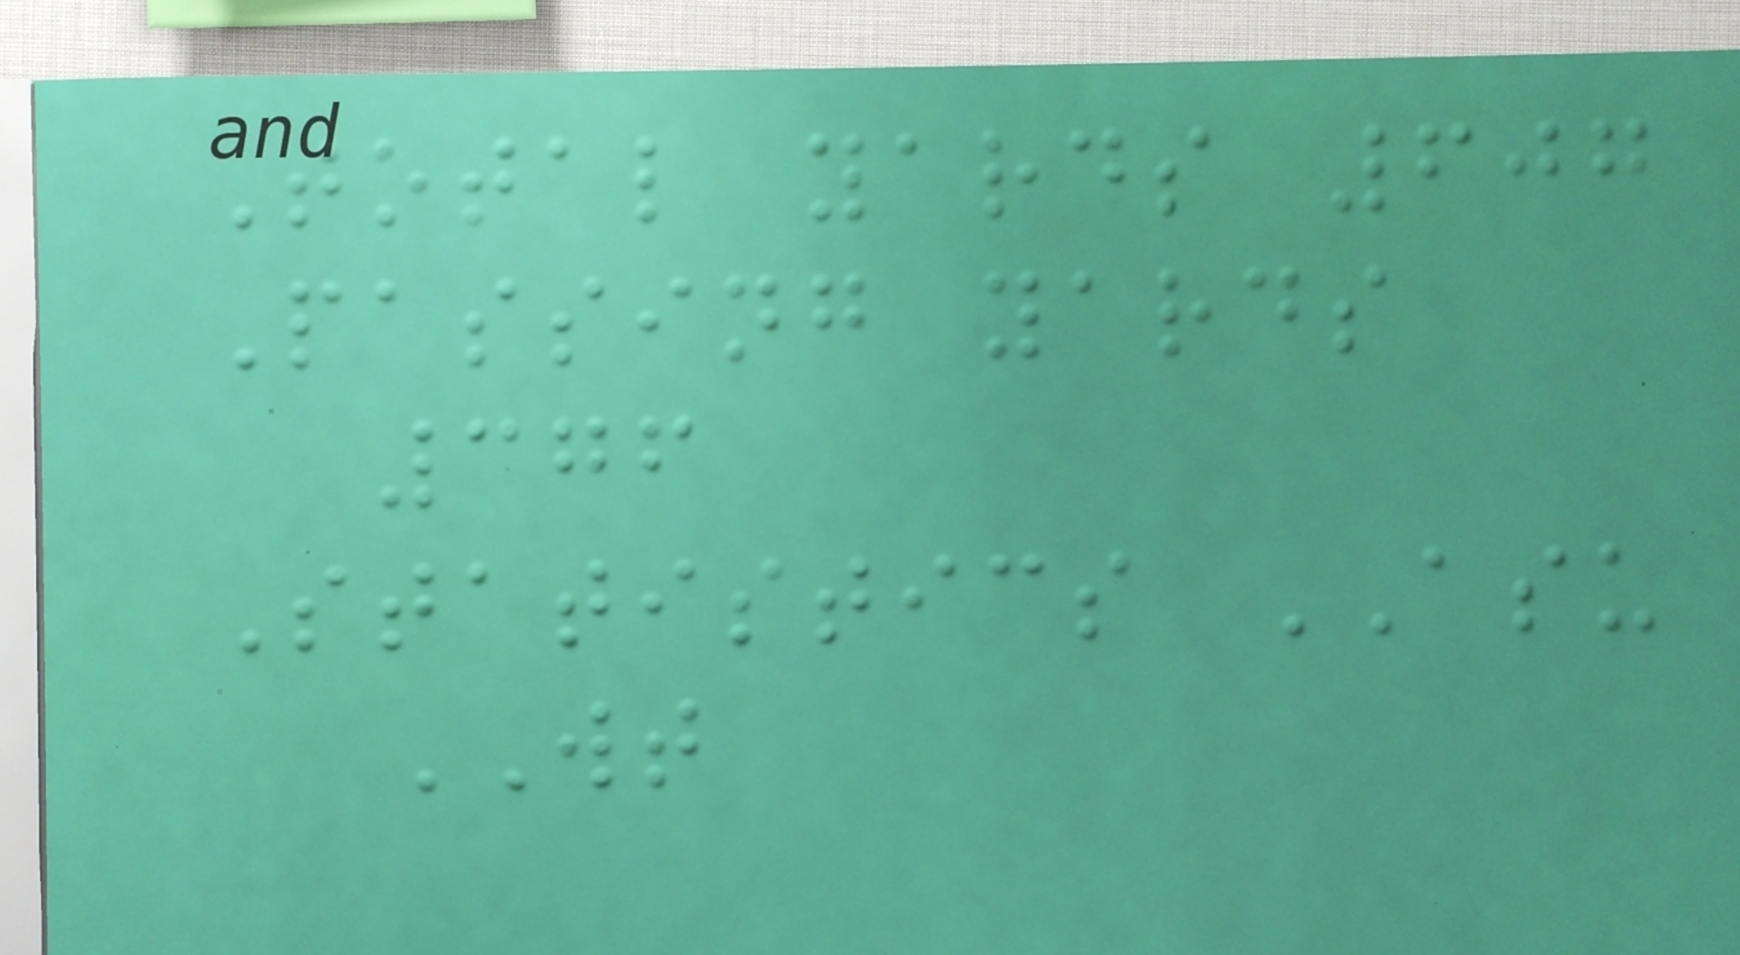Total yards 607
Passing yards
376
Statistics ASU
WT
